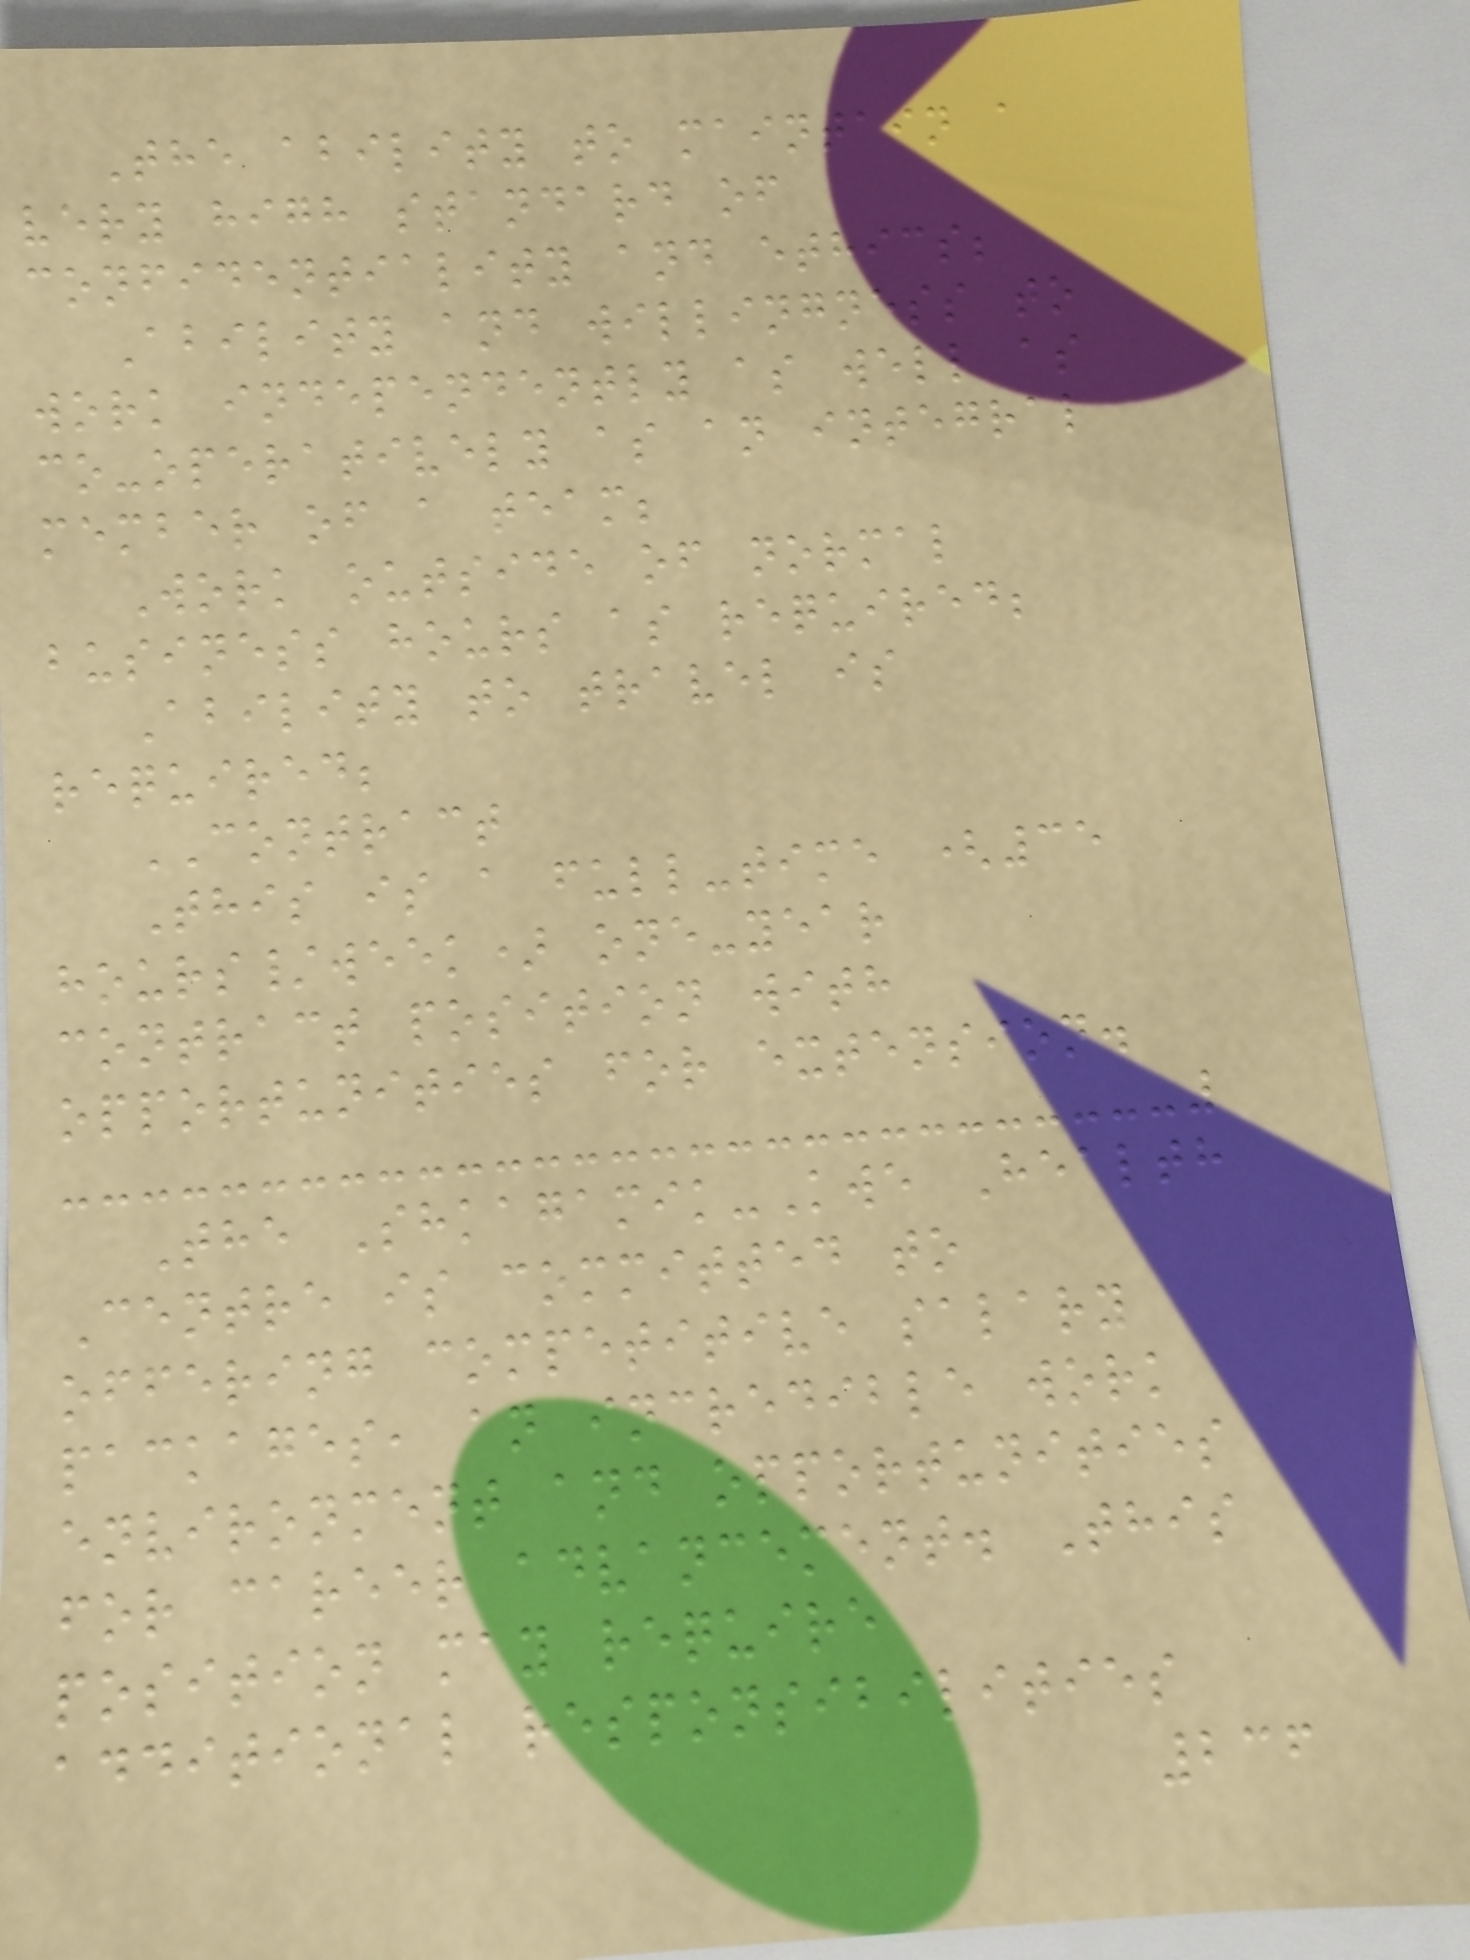The ability to maintain a
very high standard of
confidentiality and ethics;
Ability and willingness to
work independently as well as
co-operatively as an integral
member of a team;
Work outside of normal
business hours as required;
Ability to travel is
required;
CONTRACT
This is a full-time (35
hours/week) one-year
contract position with
opportunities for extension.
The Shkagamik-Kwe Health
Centre is committed to
offering competitive salary
packages, an incredible work
environment and opportunities
for career advancement. This
position may require
additional responsibilities
236
